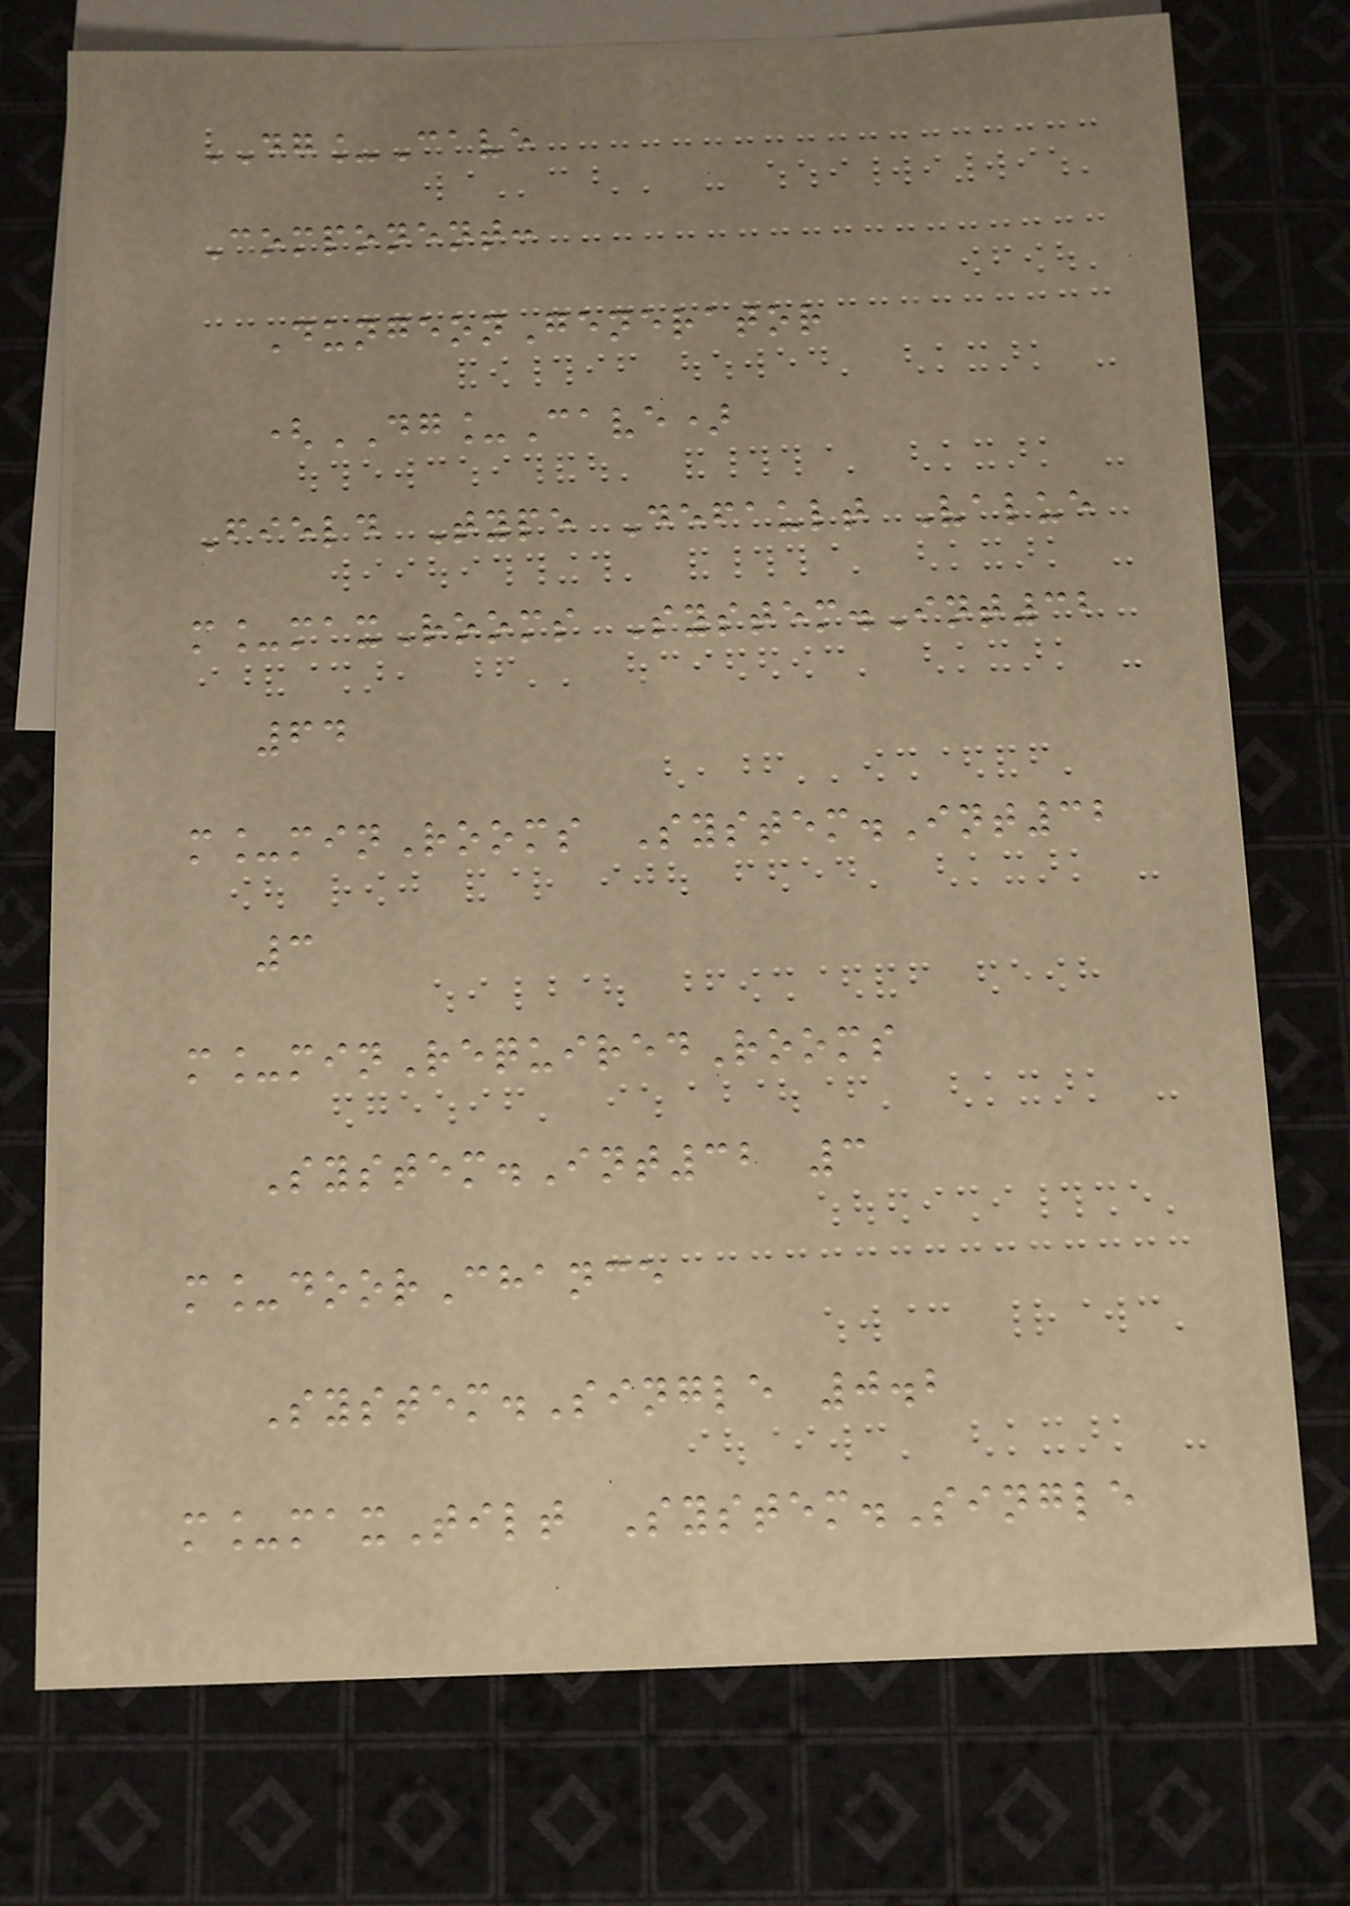DG_Cave
Component:
DungeonGenerator
(DG_Cave)
Field Type Default Value
m_maxRooms System.Int32
64
m_minRooms System.Int32
3
m_minRequiredRooms
System.Int32 3
m_doorChance
System.Single 0.2
m_maxTilt System.Single
